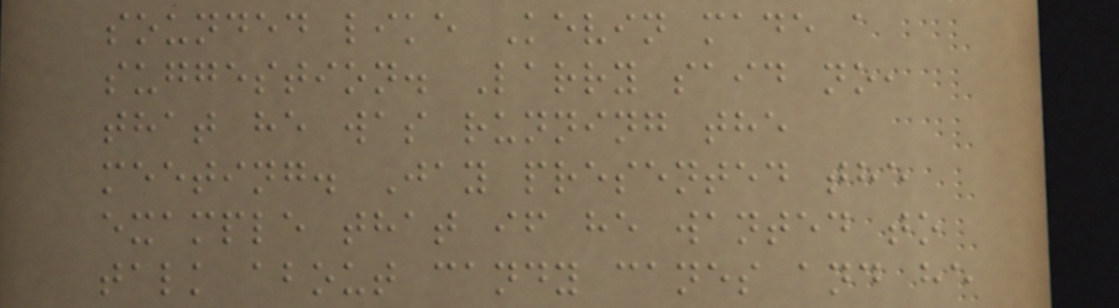sounded like Kevin made a
suggestion. Larry said no,
that he was running the
meeting. Jay presented the
example that if he wanted to
talk about candy canes and he
